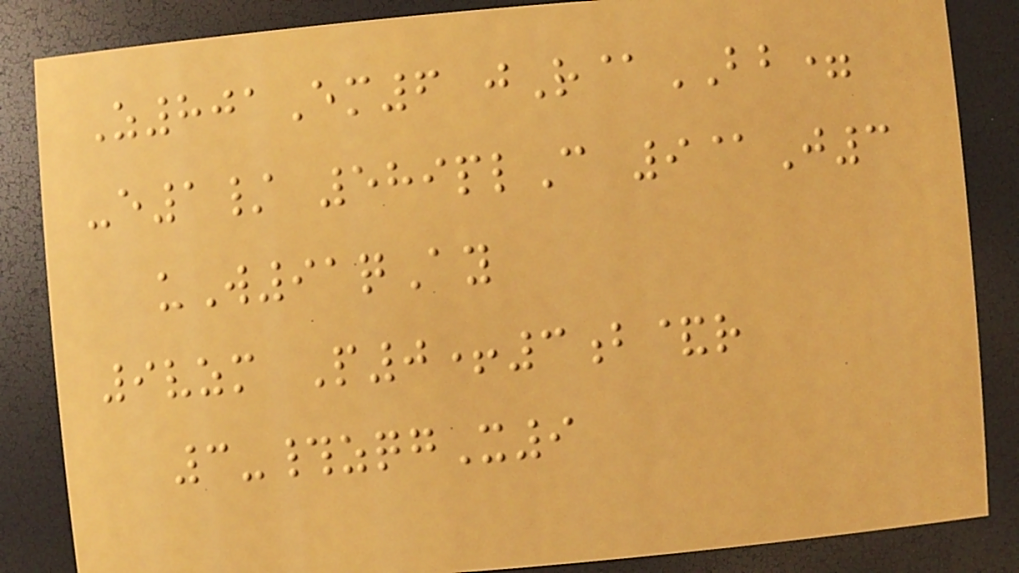Z801Em6 jR@BB=
-e1/ 589plC 9@J3
uW91qAy
9vzm P0+3b&r
3-#zqgX9
